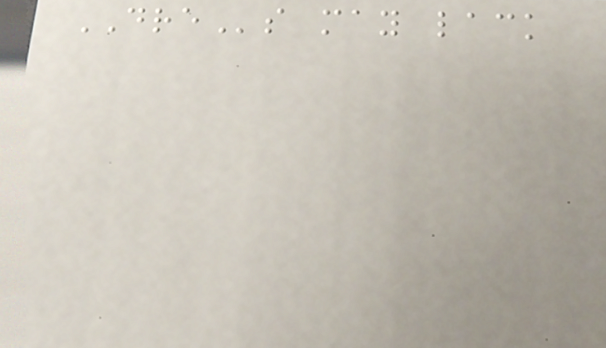DREs may lack
